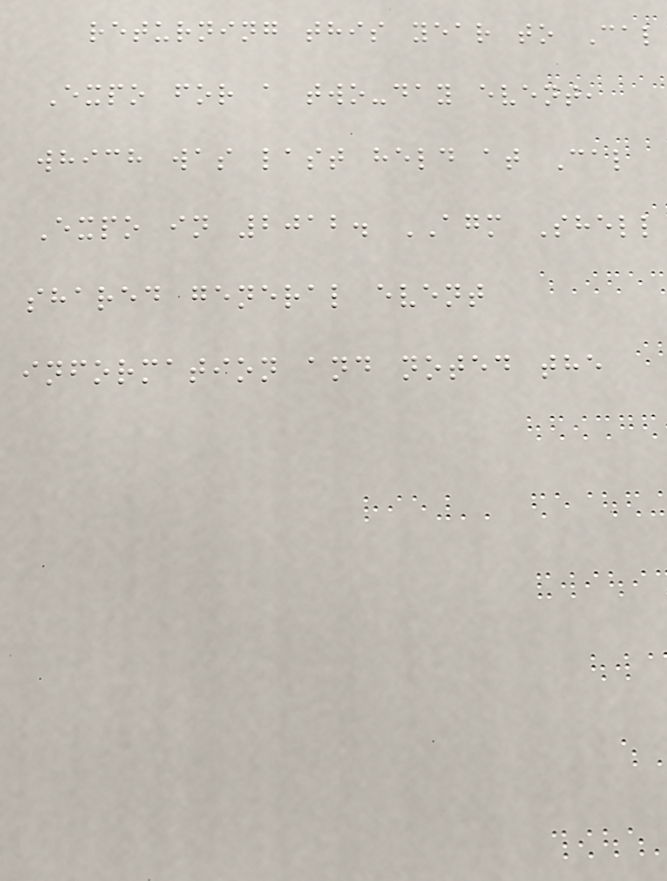returning this year to Cal
Expo for a two-day event,
which was last held at Cal
Expo in 2012. AGM Shell
shared general event
information and noted the
